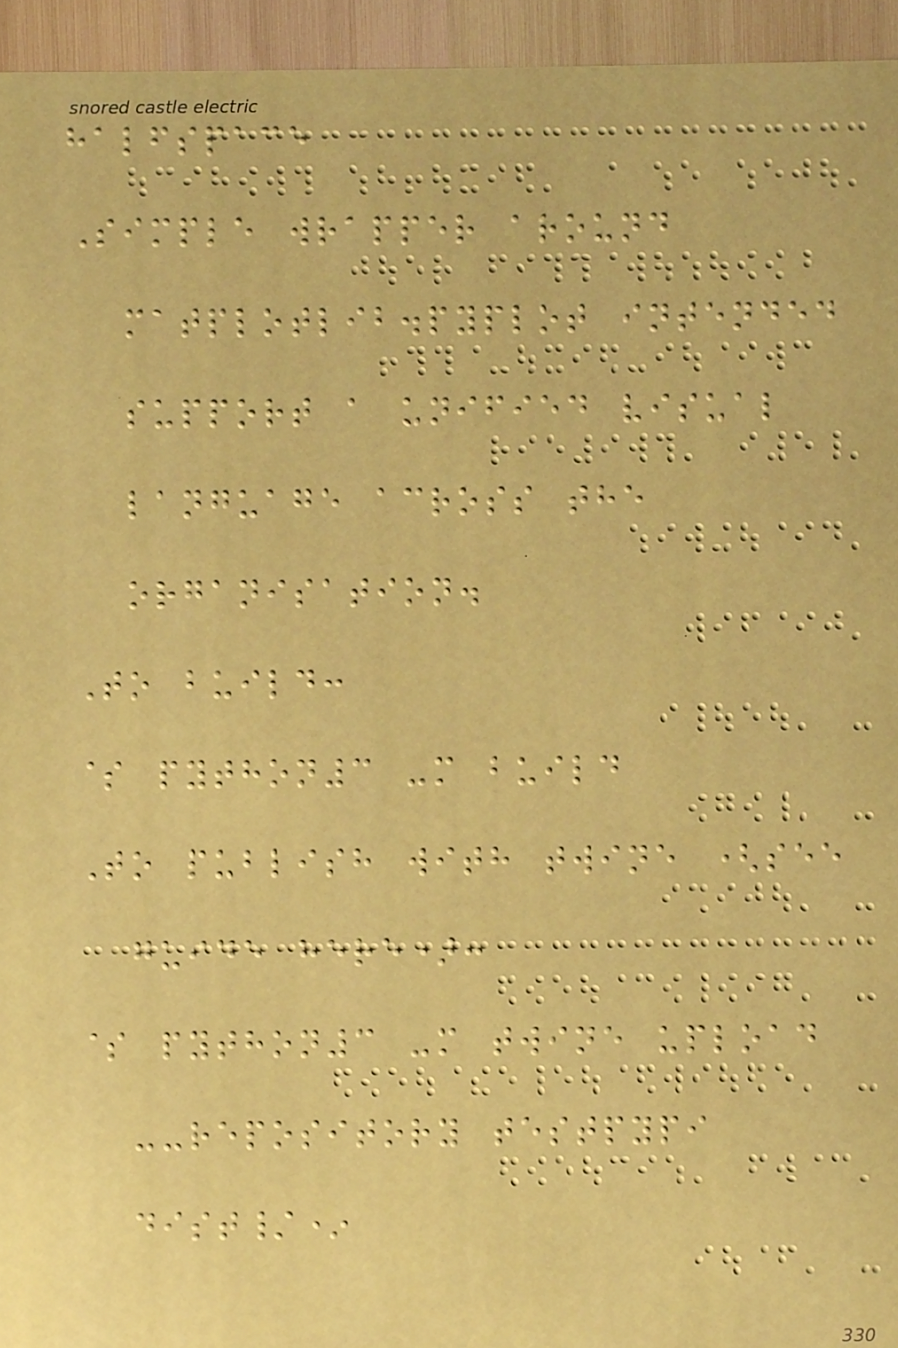halfspace
Simple wrapper around
matplotlib.pyplot intended
support a unified visual
language across the
organisation.
To build:
$ python3 -m build
To publish with twine (see
guide here):
$ python3 -m twine upload
--repository testpypi
dist/*
